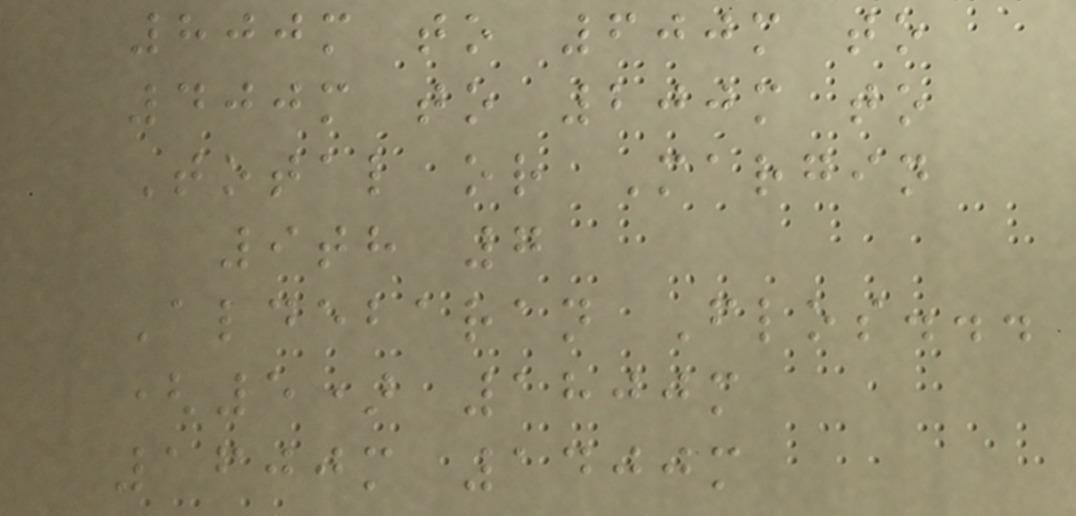800m to 600m to
400m to 200m to
Total or Margin
9th 7
Aldebaran Flos...
(5) 1800m
1600m 1400m
